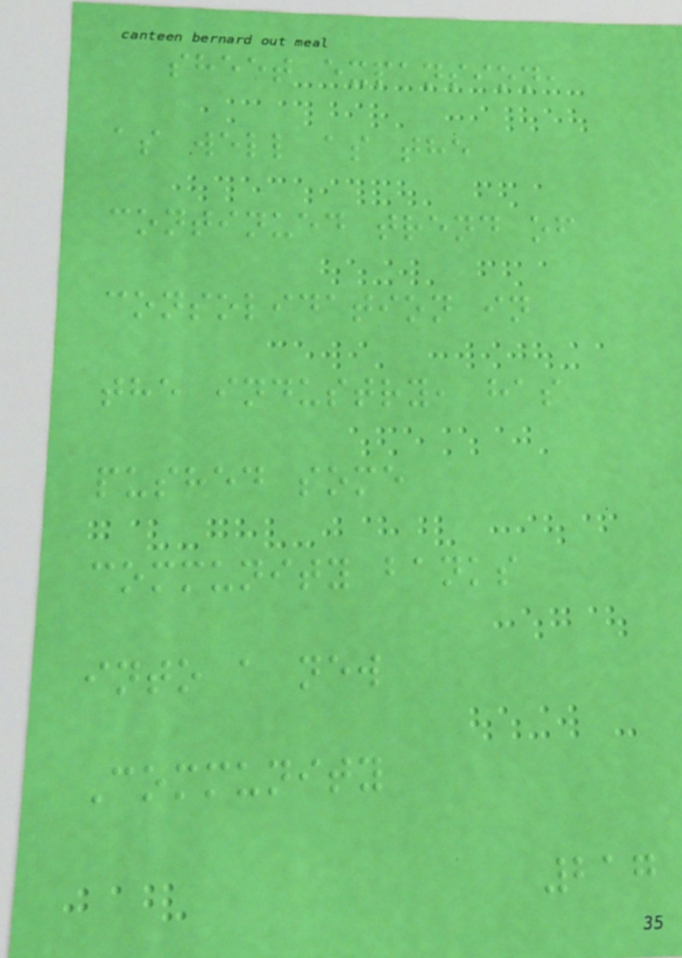sheet expansion,
as well as the
continued trend of
consolidation in
the industry, has
pushed some
community banks
into a new
Community
217
